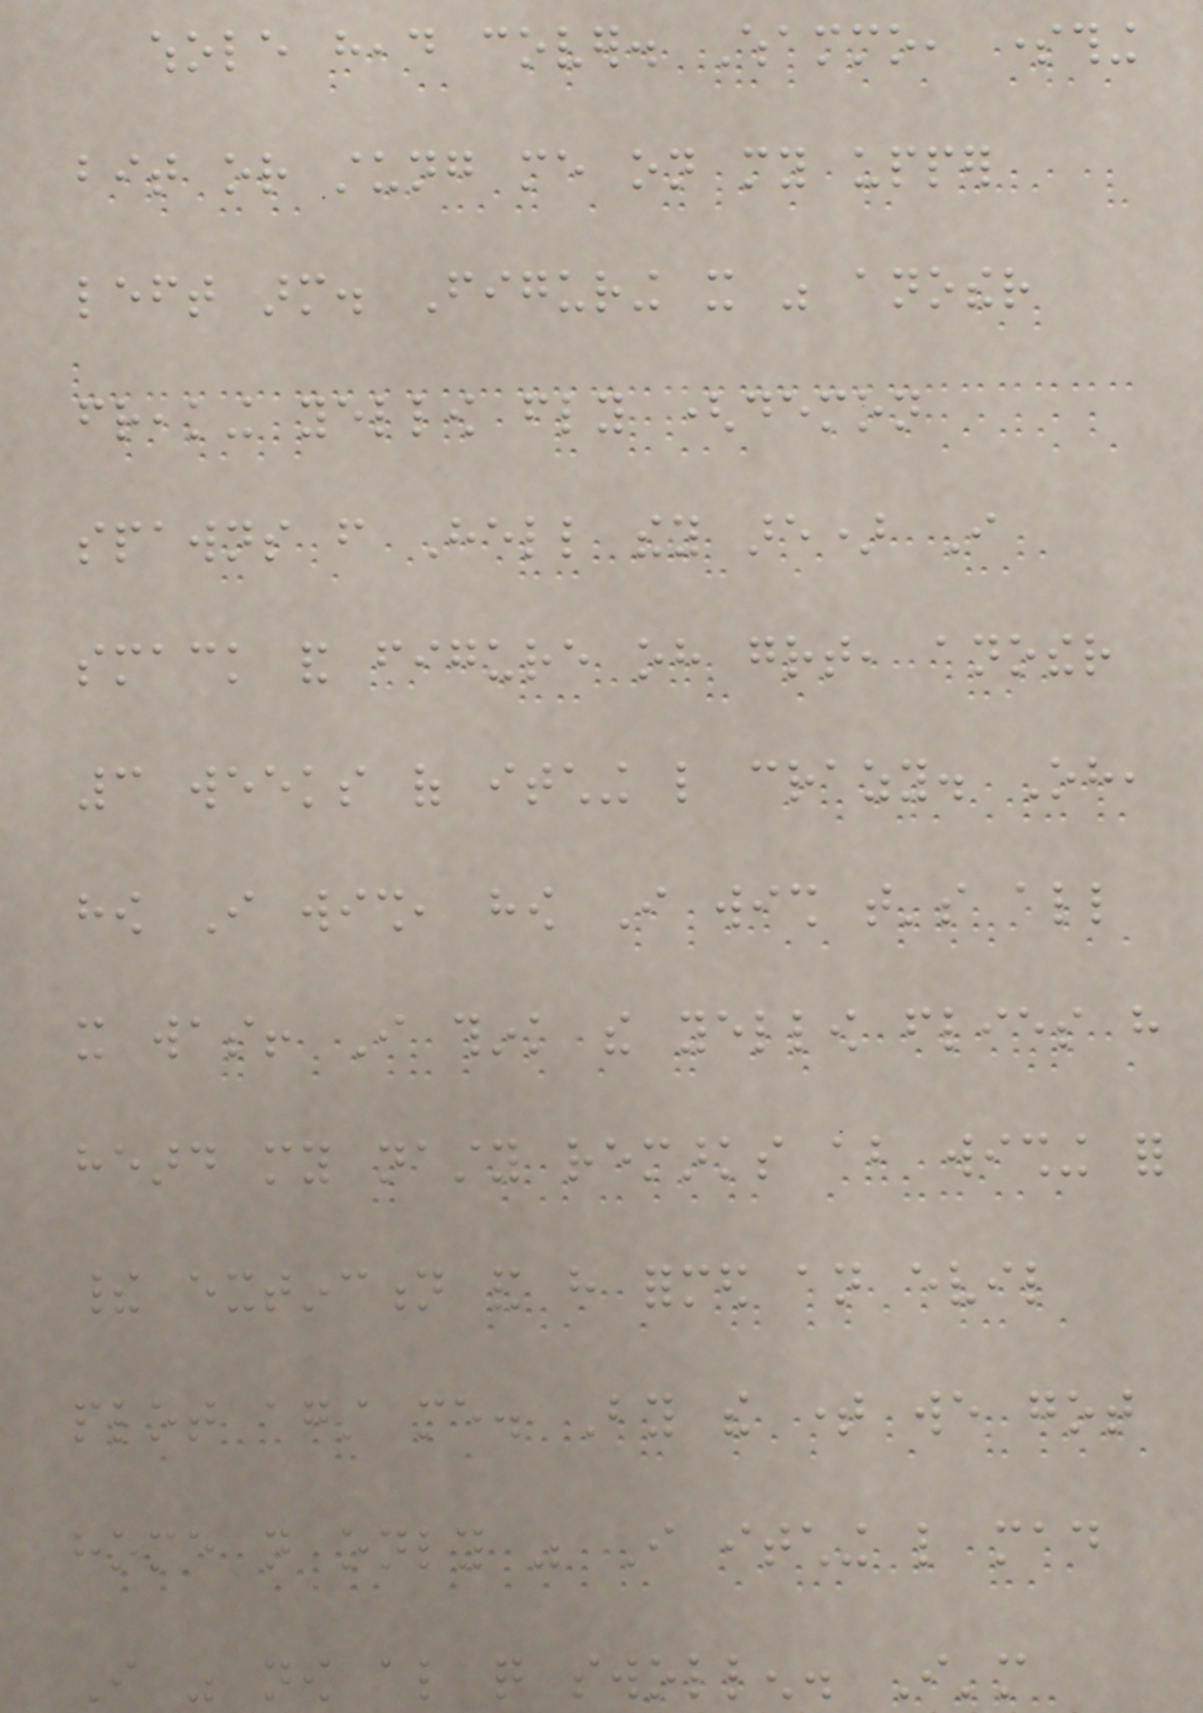whole head cover. Whammo, something
bit or stung me on my upper
left arm. Figuring it was another
freaking yellow fly (demon
spawns from Hell they are) I
smack and figure oh great, another
3 weeks of itching like crazy. Oh,
how I wish, how I wish that's all
it was! I think the yellow flies have
heard my nasty remarks about wishing for
their extinction and have formed an evil
plot against me. By the time we got
home not only was I itching like mad
I was now also quite swollen. I'm
